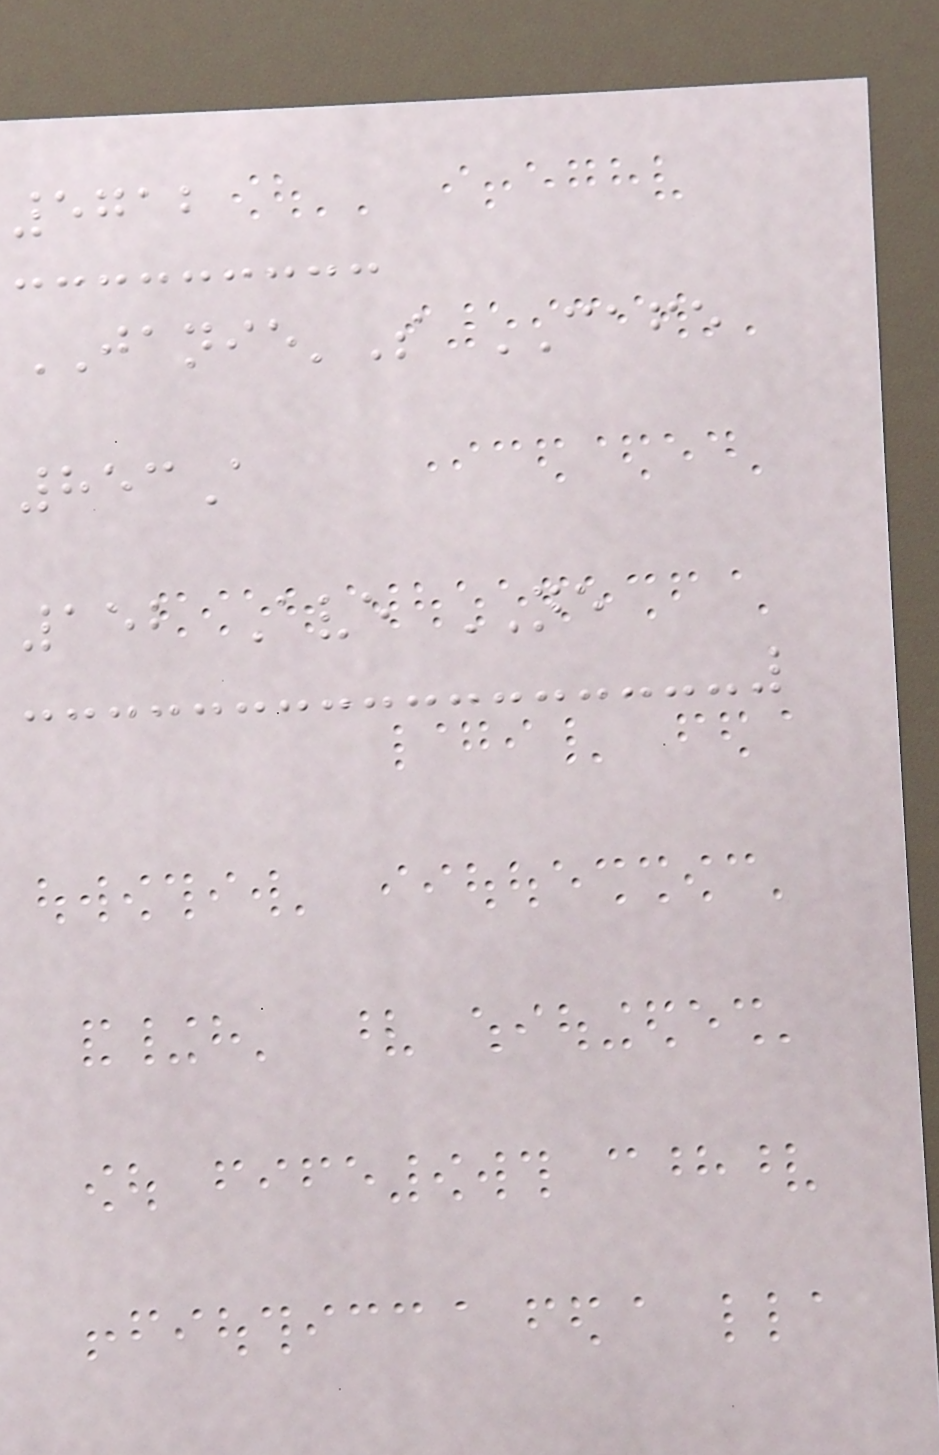5712
JANIE'S CAFE
853A
152 Ave NE
